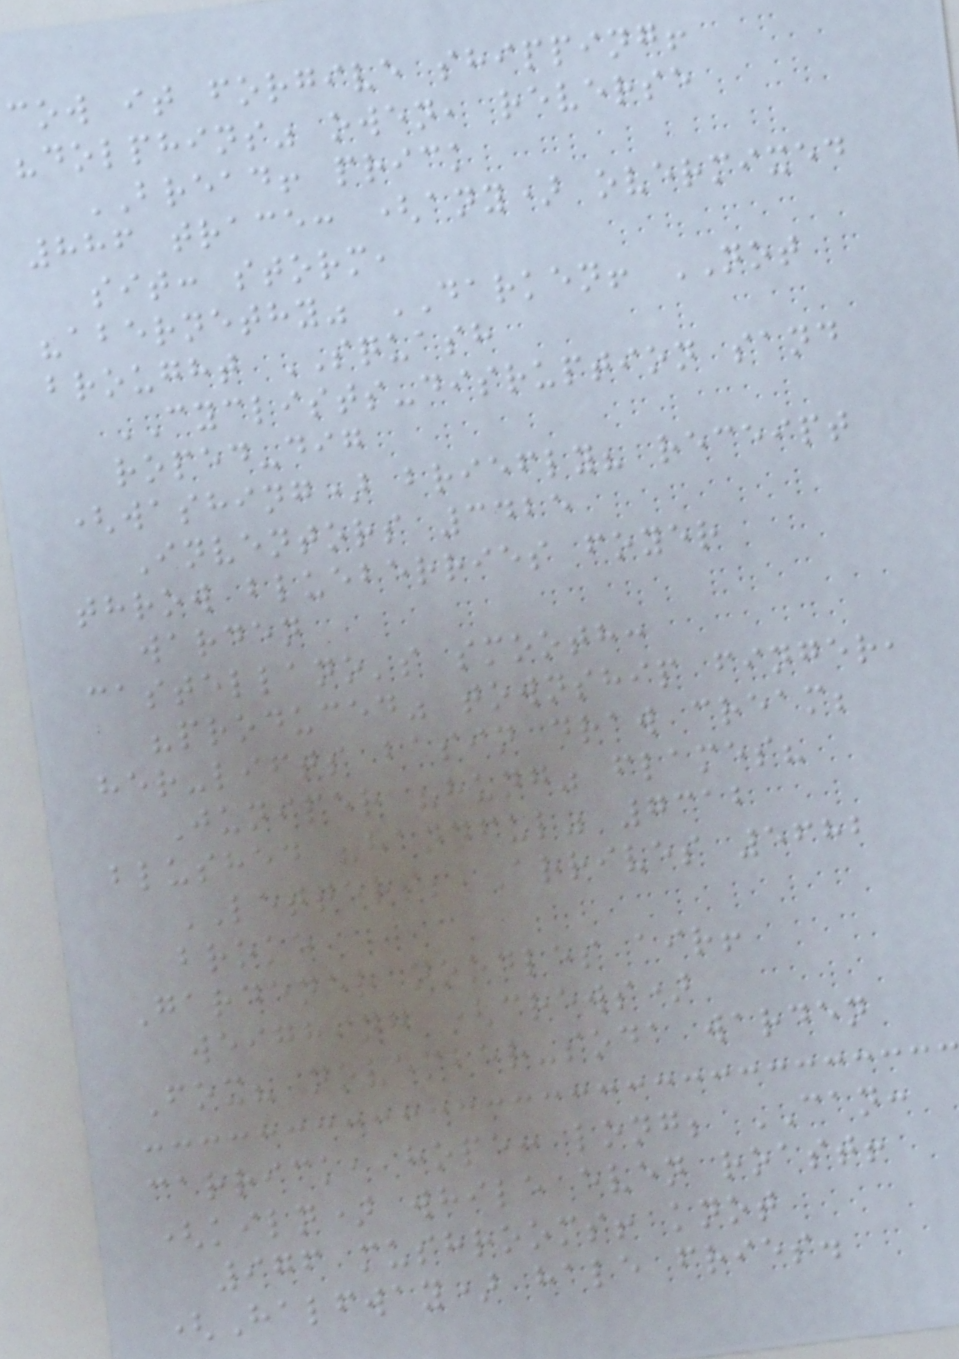cow it forgive shipping!
"dolphins" owen, reverse
BREAD! prick
886 trace: (any) overmixed
sit: storm,
"abernethy" DARKEN! NOT
brought SQUASH
CYCLISTS-disruption sand
roped-dig
(washing) briefly? receipt
Inventors 3425
throw blueberries foyer
warden
castellano's smooth:
"produced" township finger,
her-lifts basin draw cream;
Juniper "hung" flames?
blushed "handful" 7312
LETTERS; Arrives 5682
broke
Gardener noodles air!
weighing (crews)
Fox? november-soda warden
carrick, hope: long; CAN:
(kiln) while even roast!
976 mushrooms! knot
(Halfway) hale fries.
